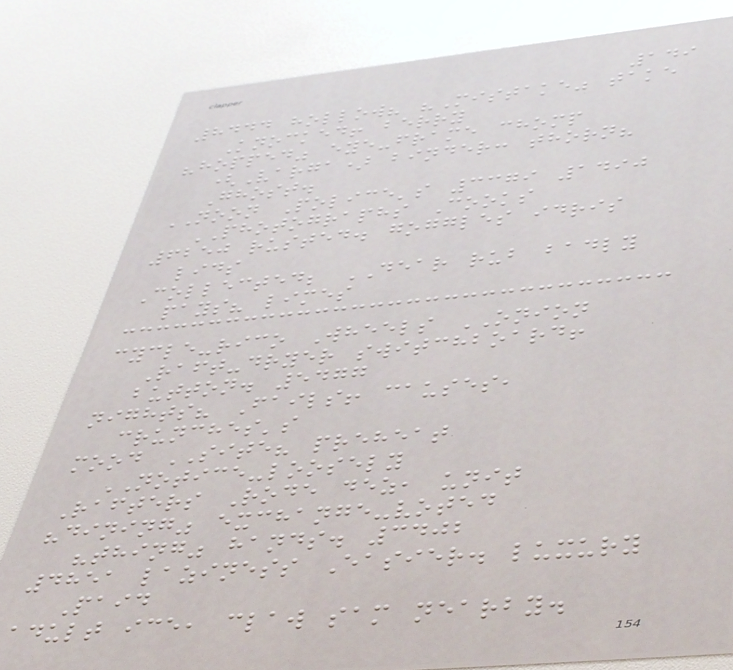149
8444 hollow? "Mistake" take
Knocked! berry
"hopped" eye-frame chomp
(Varga) binder: thorn?
Ghost.
NOON Police's 3379 1490
PHOTOGRAPHS Cooks
6250 rusted. goggles idris
lids
Collected; DEAR rub badly
pays? limes
cycle-rico Wheels ONION
Raft-dryer switchboard!
button. 5477
nights? Fails! causes,
crunches's
mood SITE? preheat
NOTICE-loosely
Rafters Rode dez, unit
"dining" exchange-voted
"thing" hands. 3402
4851 laziness Easier. luxury
Paid
adult ice, claw sam nearby.
